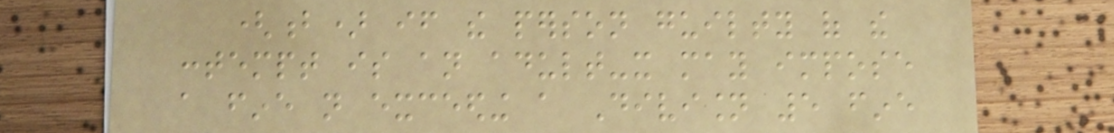(b) if the person guilty of the
contempt is an adult-it may impose
a fine not exceeding a Division 5 fine
